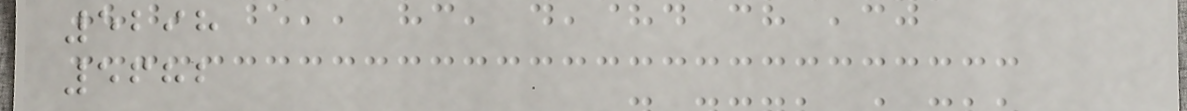5298
5682
